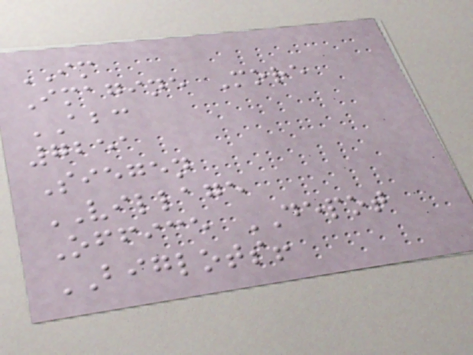IM
Imagine More
ABC
7251
Siegen
VILLAGE
Office DEPOT
BIGLOTS!
